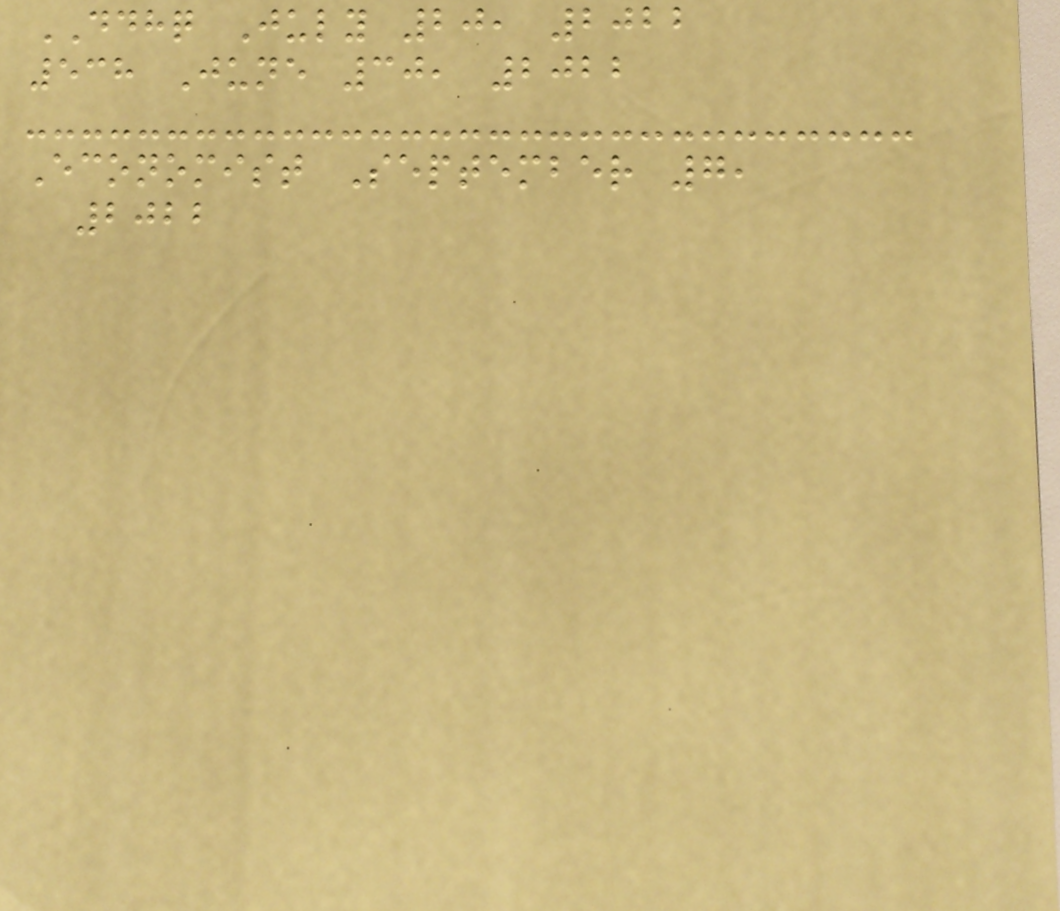DDHQ July 20, 2022
538 June 30, 2022
Economist September 7,
2022
